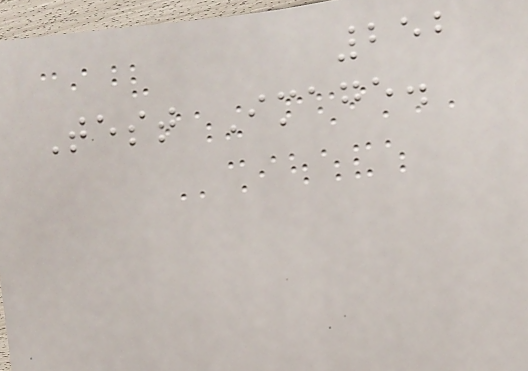252
Test Image.
